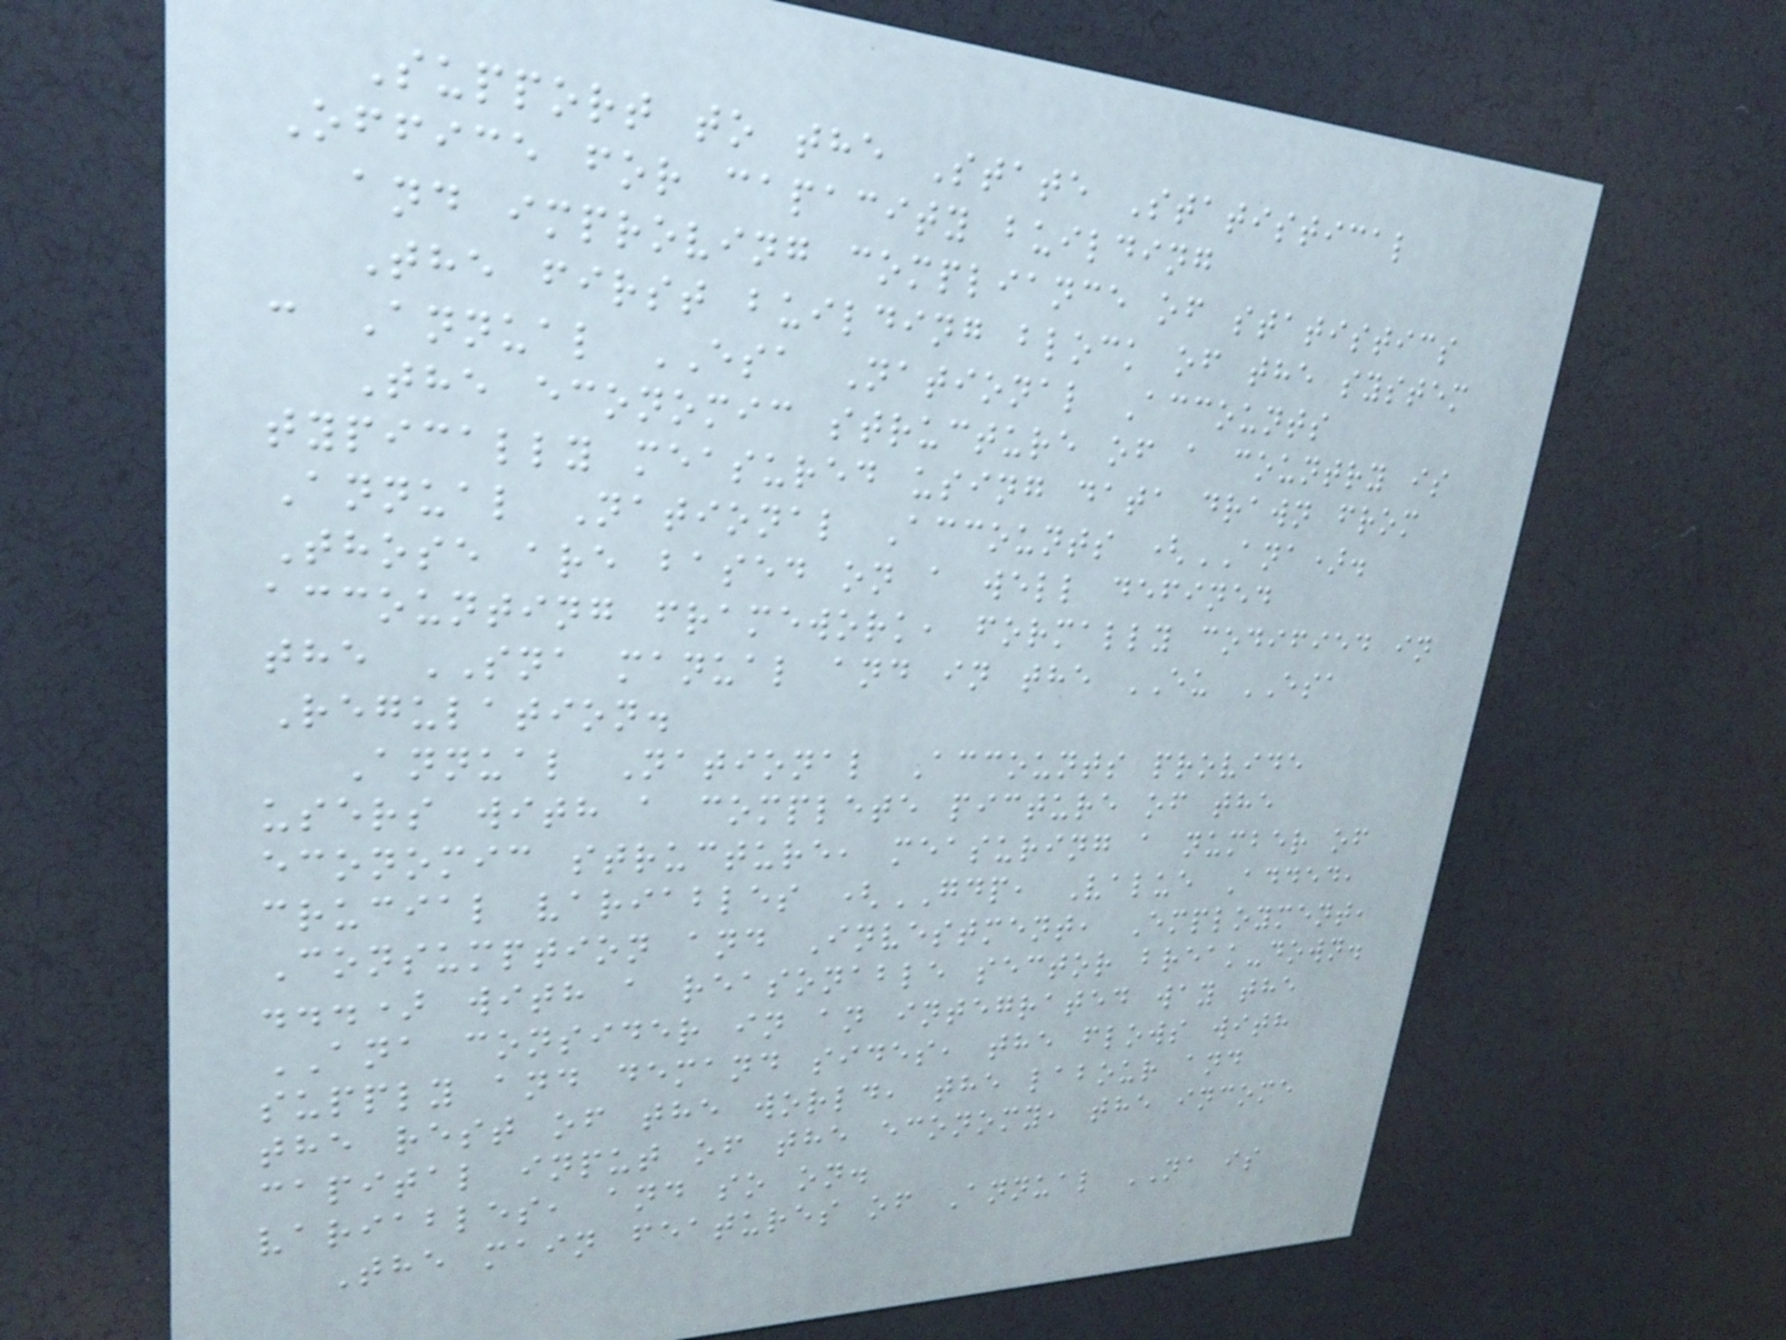Support to the State Statistical
Office for capacity building
and improving compliance of statistics
The first building block of the system
: Annual ESA National Accounts
The economic structure of a country is
typically measured using data drawn from
Annual National Accounts (ANA).
Those are based on a well defined
accounting framework, formally codified in
the SNA manual and in the EU ESA
Regulation.
Annual National Accounts provide
users with a complete picture of the
economic structure, measuring a number of
crucial variables (GDP, Value Added,
Consumption and Investment, Employment,
...) with a reasonable sector break-down.
ANA consider in an integrated way the
supply and demand sides, the flows with
the rest of the world, the labour and
capital input of the economy, the income
variables, and so on.
The main features of Annual NA is
